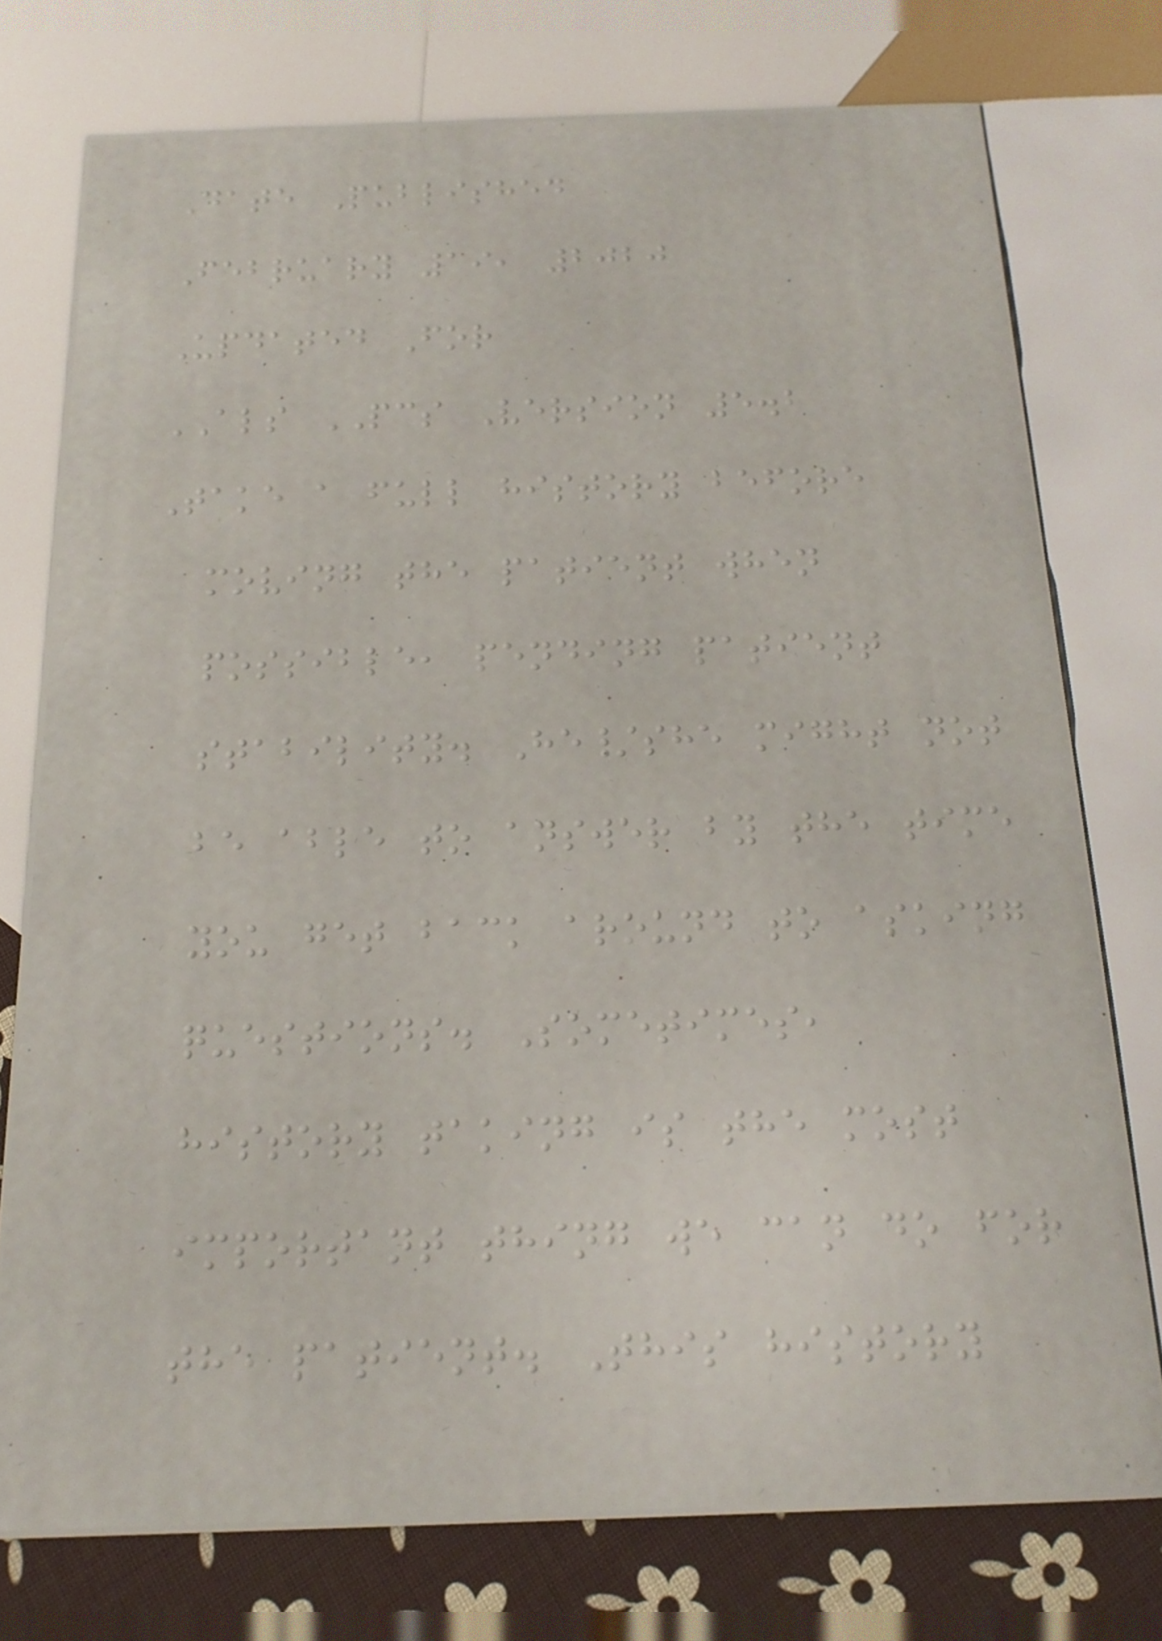Date Published
February 19, 2020
Updated For
ALS PCS Version 5.2
Take a full history before
moving the patient when
possible, pending patient
stability. He/she might not
be able to answer by the time
you get back around to asking
questions. Sometimes,
history taking is the most
important thing we can do for
the patient. This history
